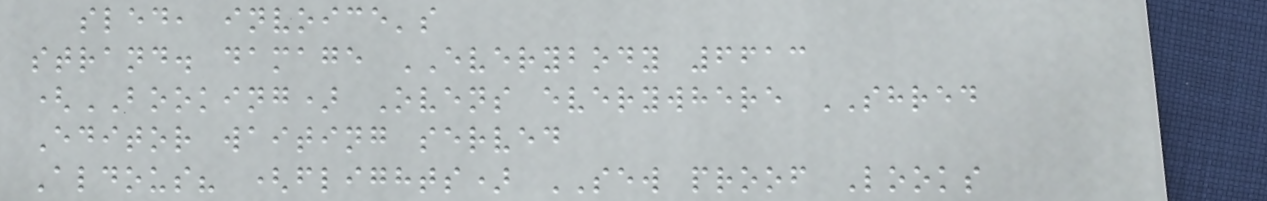sled, invoice's
strand. damage EVERYBODY 6613
(BOOKING) Ovens everywhere SHRED
Editor waiting served
Aldous? (flights) SEW proof Looks
